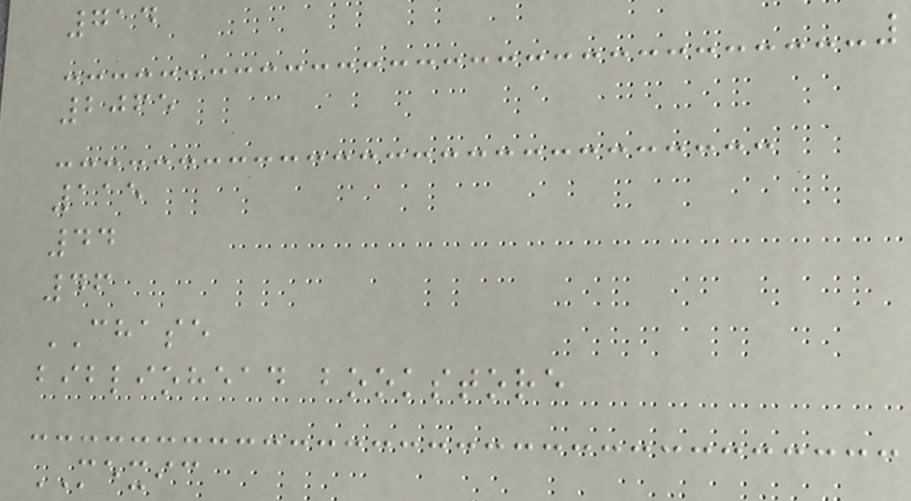714
2065
115
44
46
CHASE
bibliohead bookstore
MEXIC
